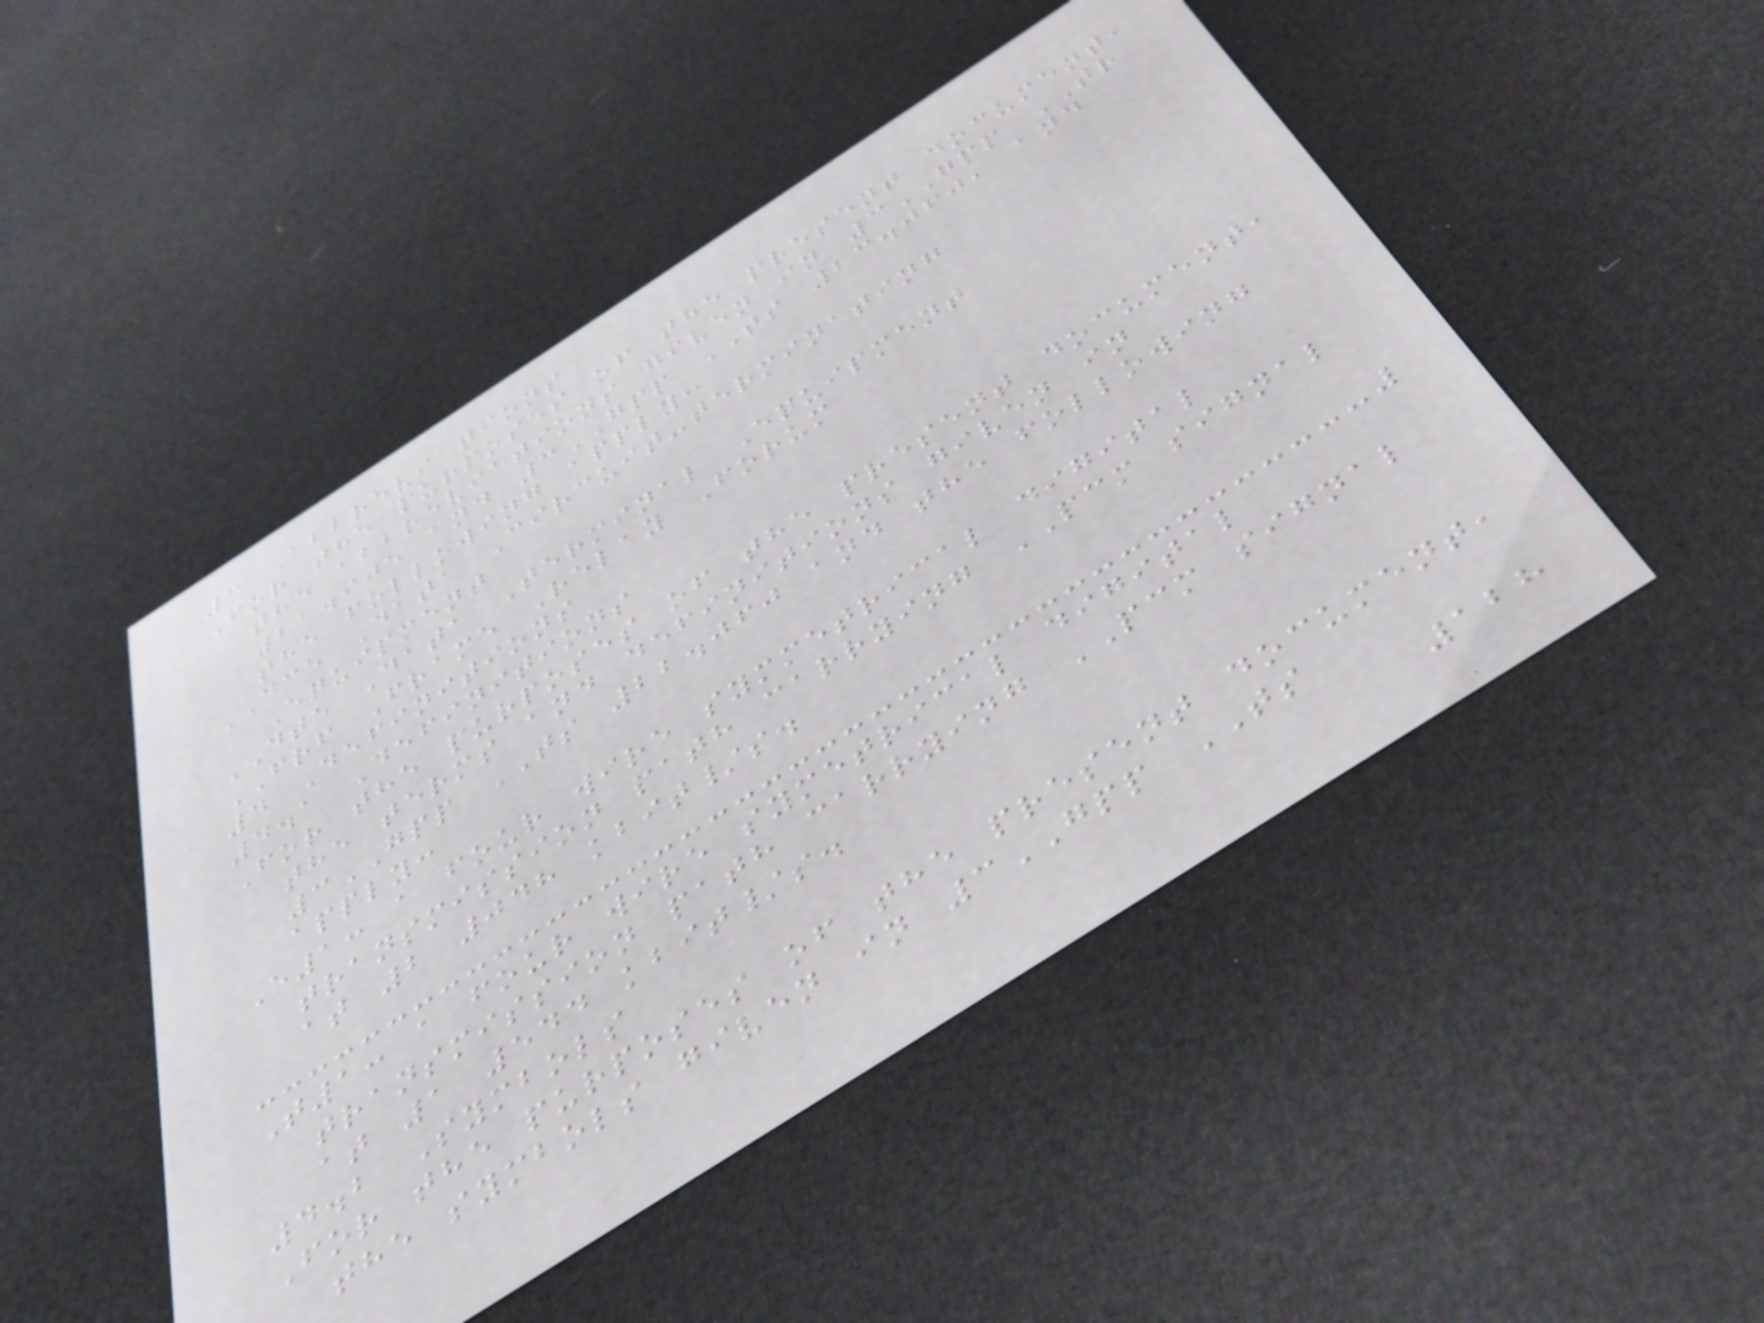3 Abbreviations
For the purposes of the present document,
the abbreviations given in 3GPP TR
21.905 and 3GPP TS 23.060, and
the following apply:
DCE Data Circuit-terminating
Equipment
DTE Data Terminal Equipment
FRF Frame Relay Forum
4 Definitions
4.1 Definitions
For the purposes of the present document,
the terms and definitions given in
3GPP TS 22.060 and the following
apply:
E1: a four wire symmetrical digital
transmission path carrying PCM signal
at 2 048 kbit/s.
T1: a four wire symetrical digital
transmission path carrying PCM signal
at 1 544 kbit/s.
4.2 Symbols
For the purposes of the present document,
the symbols given in 3GPP TS
128
